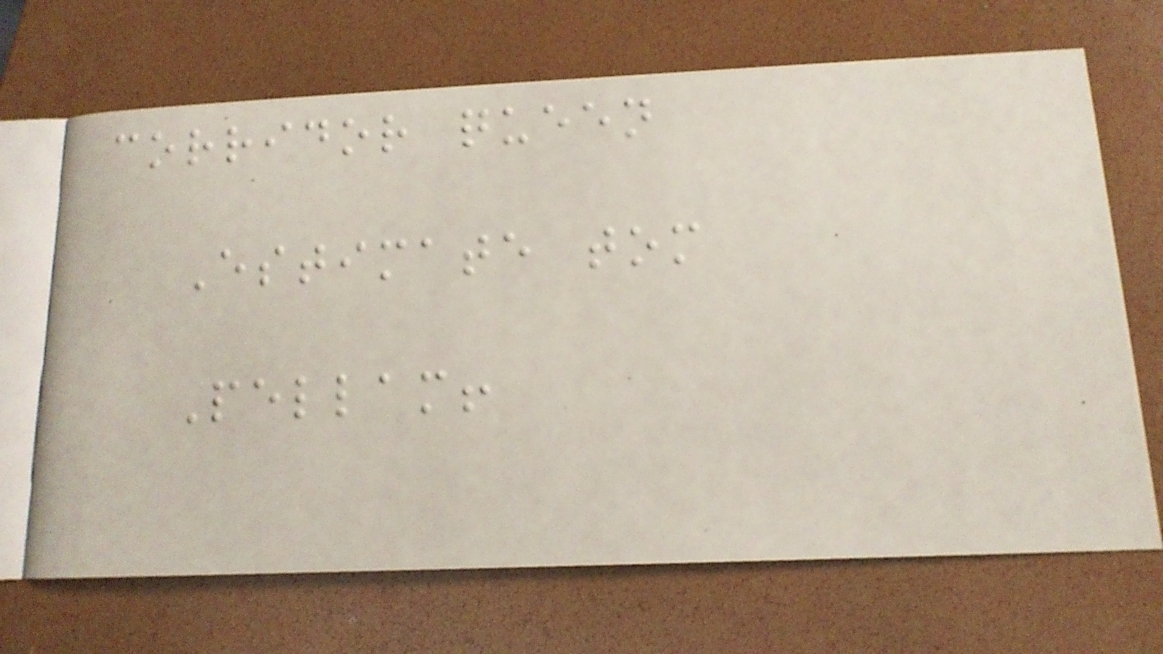corridor queen
Estimate tom
Pellam!
